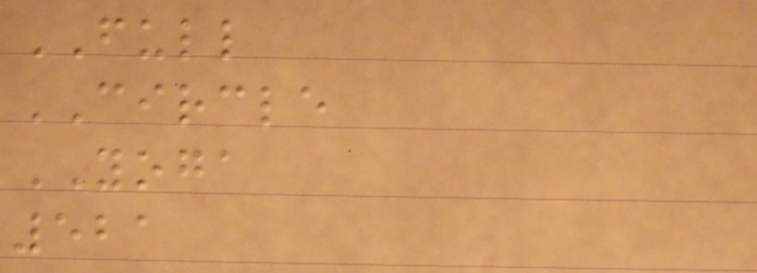FULL
CIRCLE
YOGA
521
